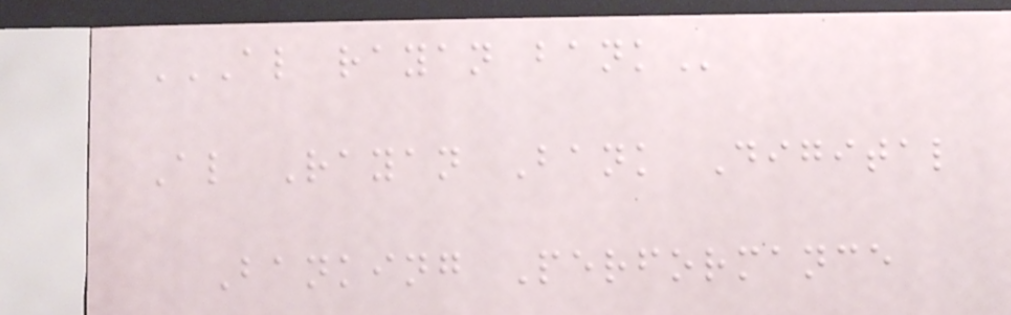AL RAYAN BANK
Al Rayan Bank Digital
Banking Performance
